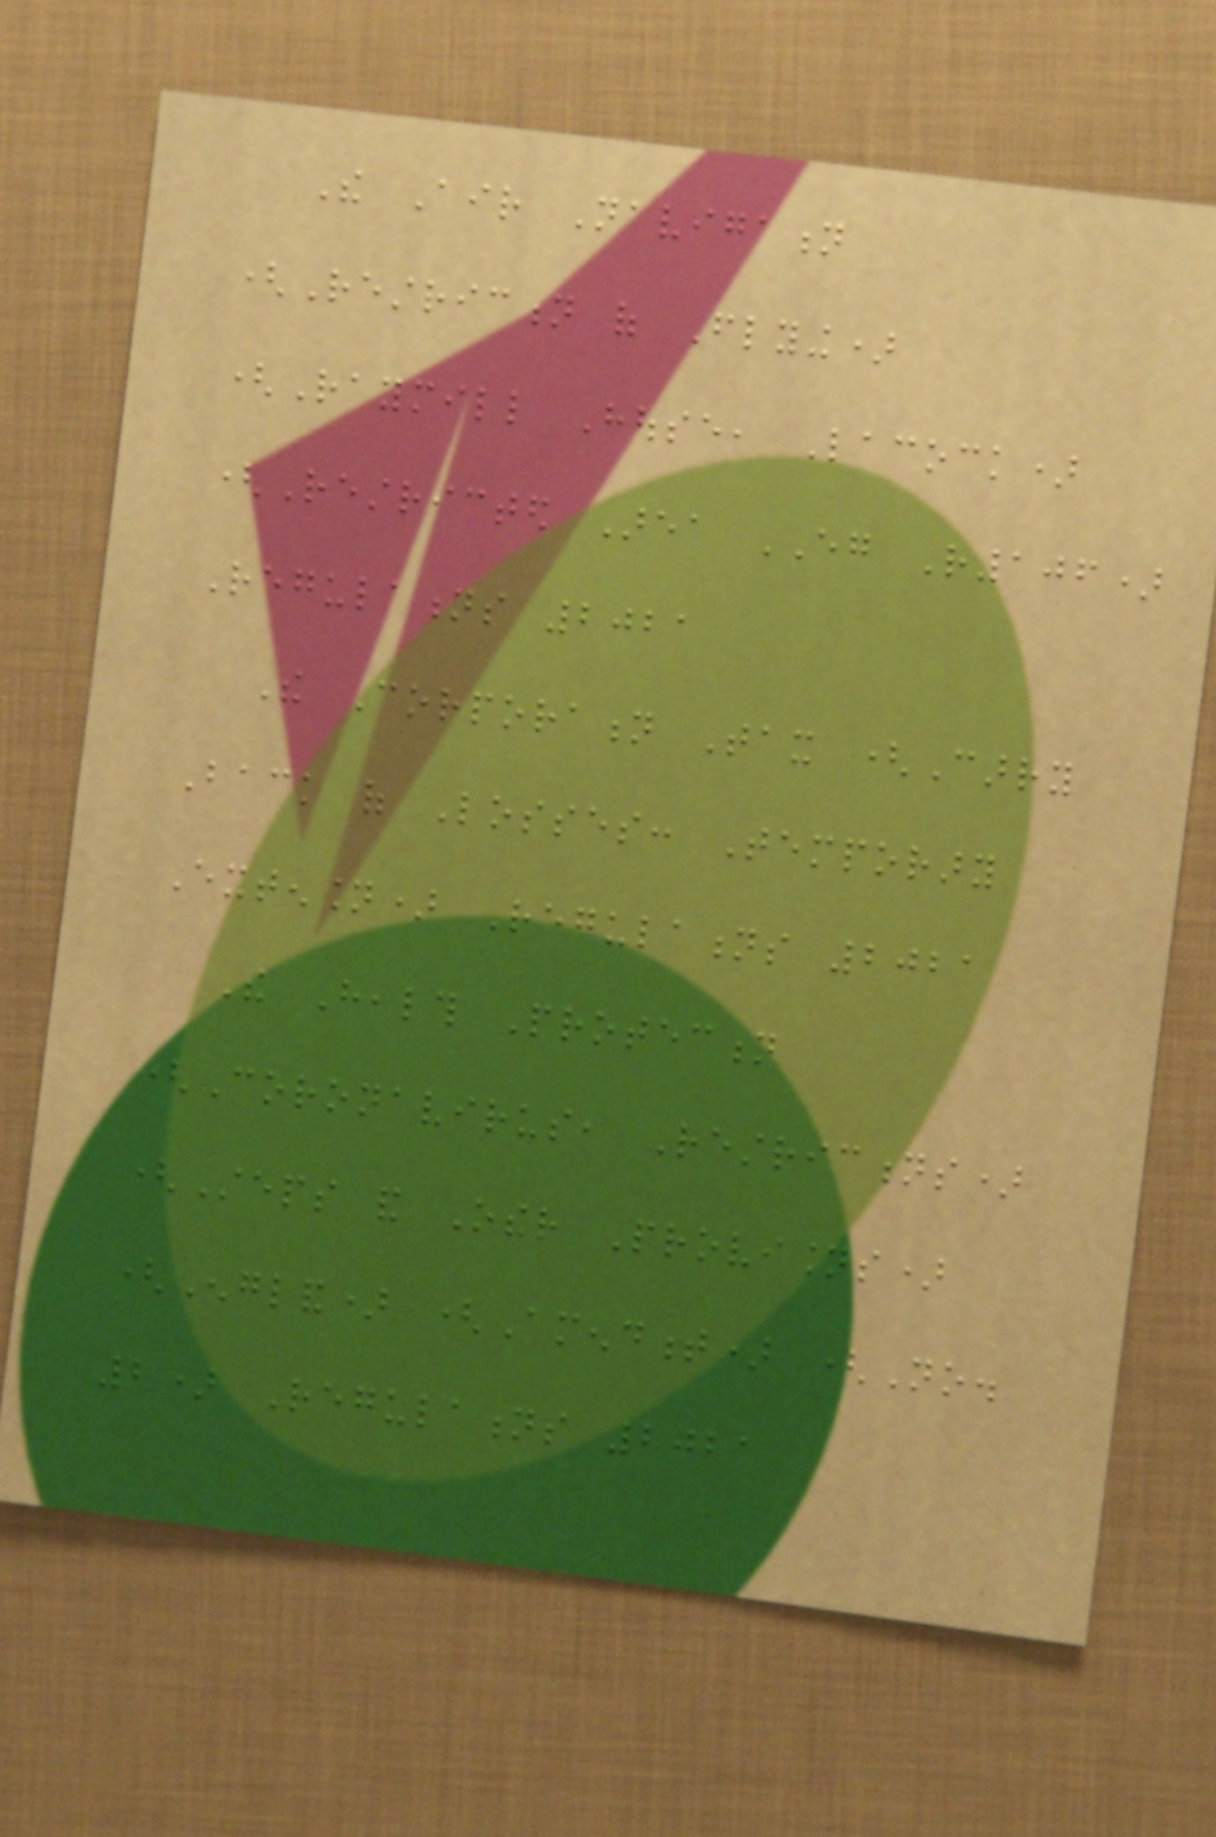The Air Navigation
(Restriction of Flying)
(Raymill House, Lacock)
(Restricted Area EG R106)
Regulations 2021
The Corporation Tax (Carry
Back of Losses: Temporary
Extension) Regulations 2021
The Health Protection
(Coronavirus, Restrictions)
(Steps and Other Provisions)
(England) (Amendment) (No.
2) Regulations 2021
